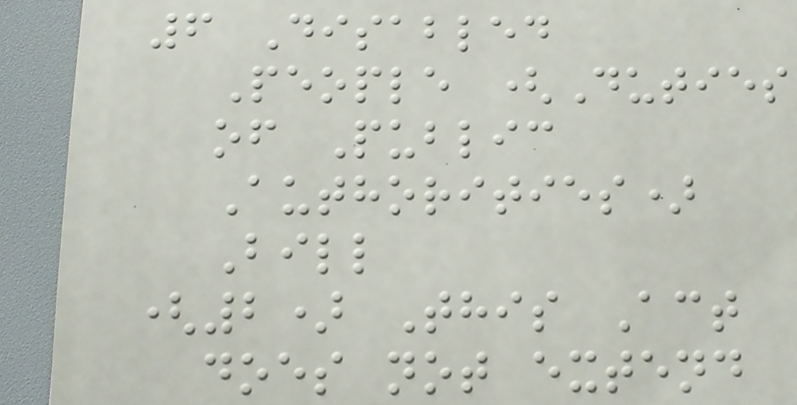6 Disabled
People (Duties
of Public
Authorities)
Bill
(2) This Act
does not extend
